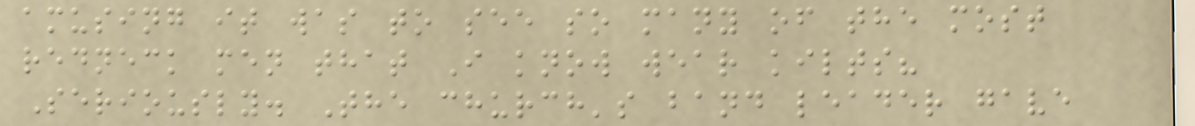amusing it was to see so many of the most
redneck men that I know wear kilts?
Seriously. The church's band leader gave
